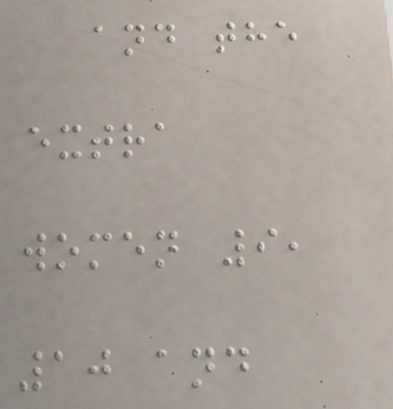and the
extra
women 9,
10 and
